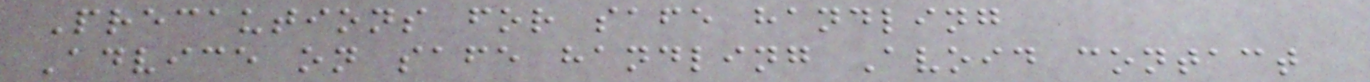Precautions for safe handling
Advice on safe handling Avoid contact
